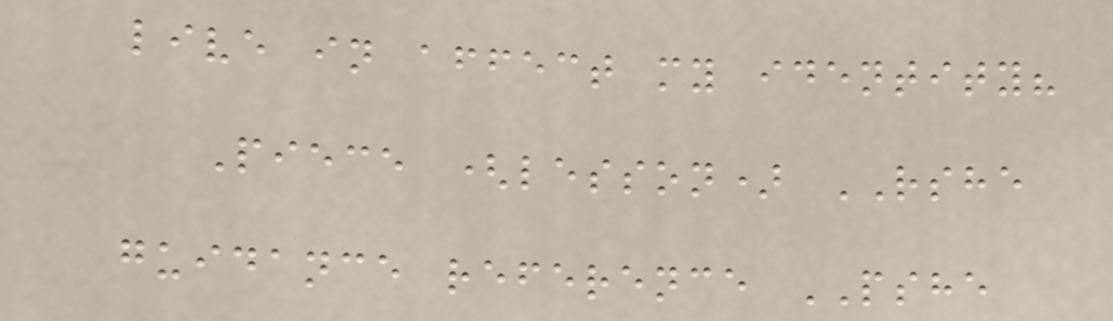live in affect my identity?
Piece (lesson) RSHE
guidance reference PSHE
